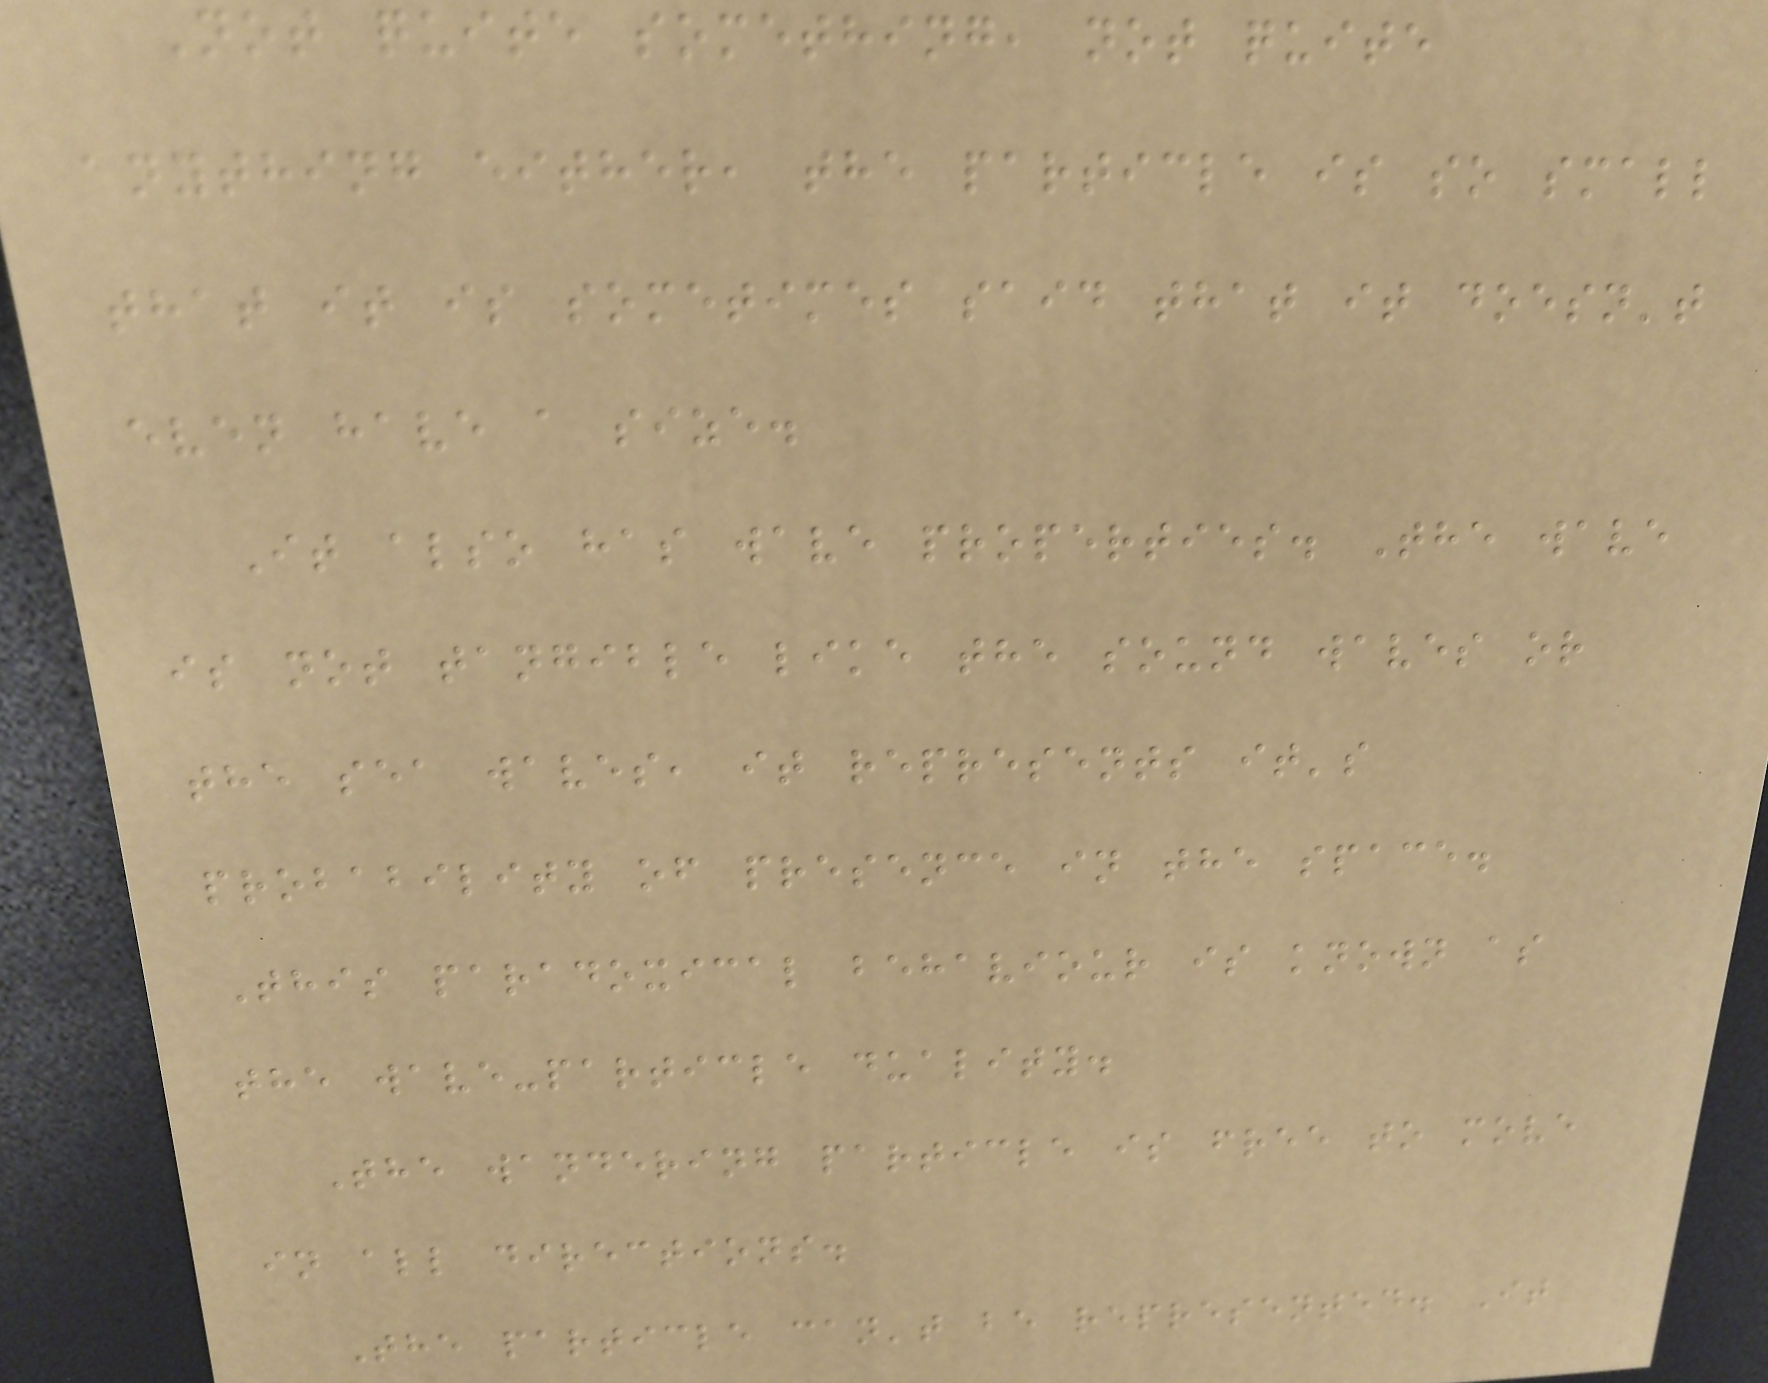Not quite something, not quite
anything either, the particle is so small
that it is sometimes said that it doesn't
even have a size.
It also has wave properties. The wave
is not tangible like the sound waves or
the sea waves, it represents it's
probability of presence in the space.
This paradoxical behaviour is known as
the wave-particle duality.
The wandering particle is free to move
in all directions.
The particle can't be represented. It
